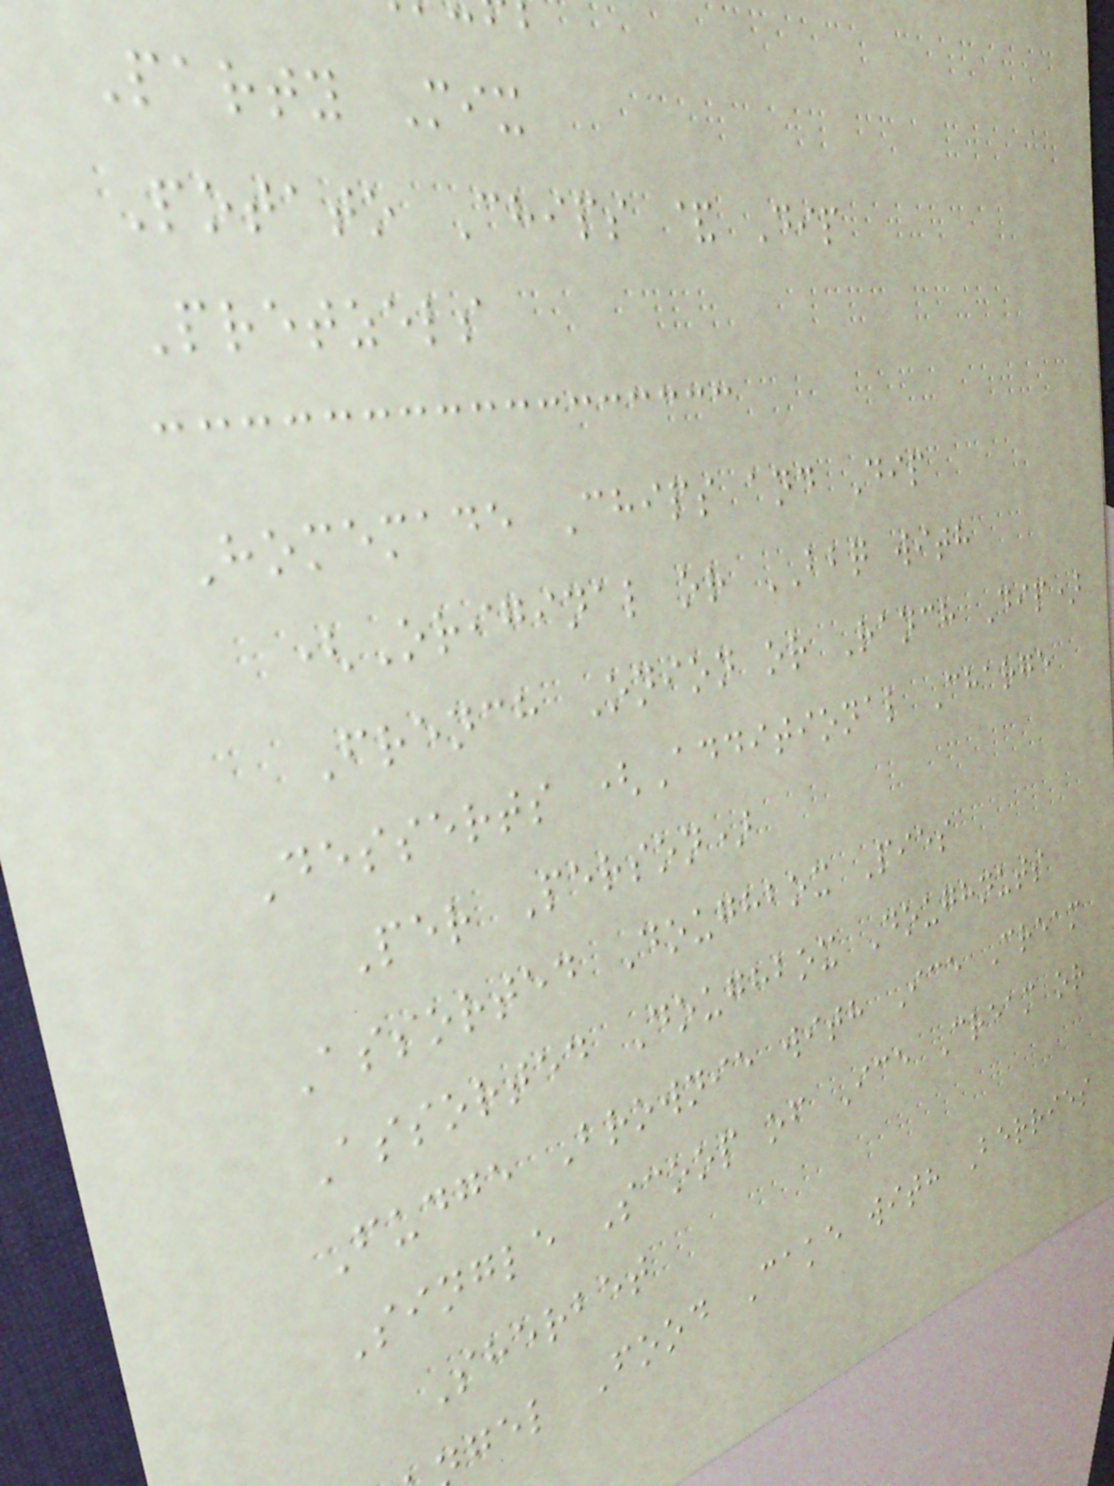Party Mix
Potato Chips & Dip
Pretzels
Homemade Chips and Dip
(Original or BBQ with
French Onion or Ranch Dip)
Desserts (Additional Charge
Per Person)
Assorted Doughbox Pies
Assorted Doughbox Doughnuts
Fudge Brownie with Ice Cream
Single Scoop of Ice Cream or
Sherbet
gel Food Cake with Berries
